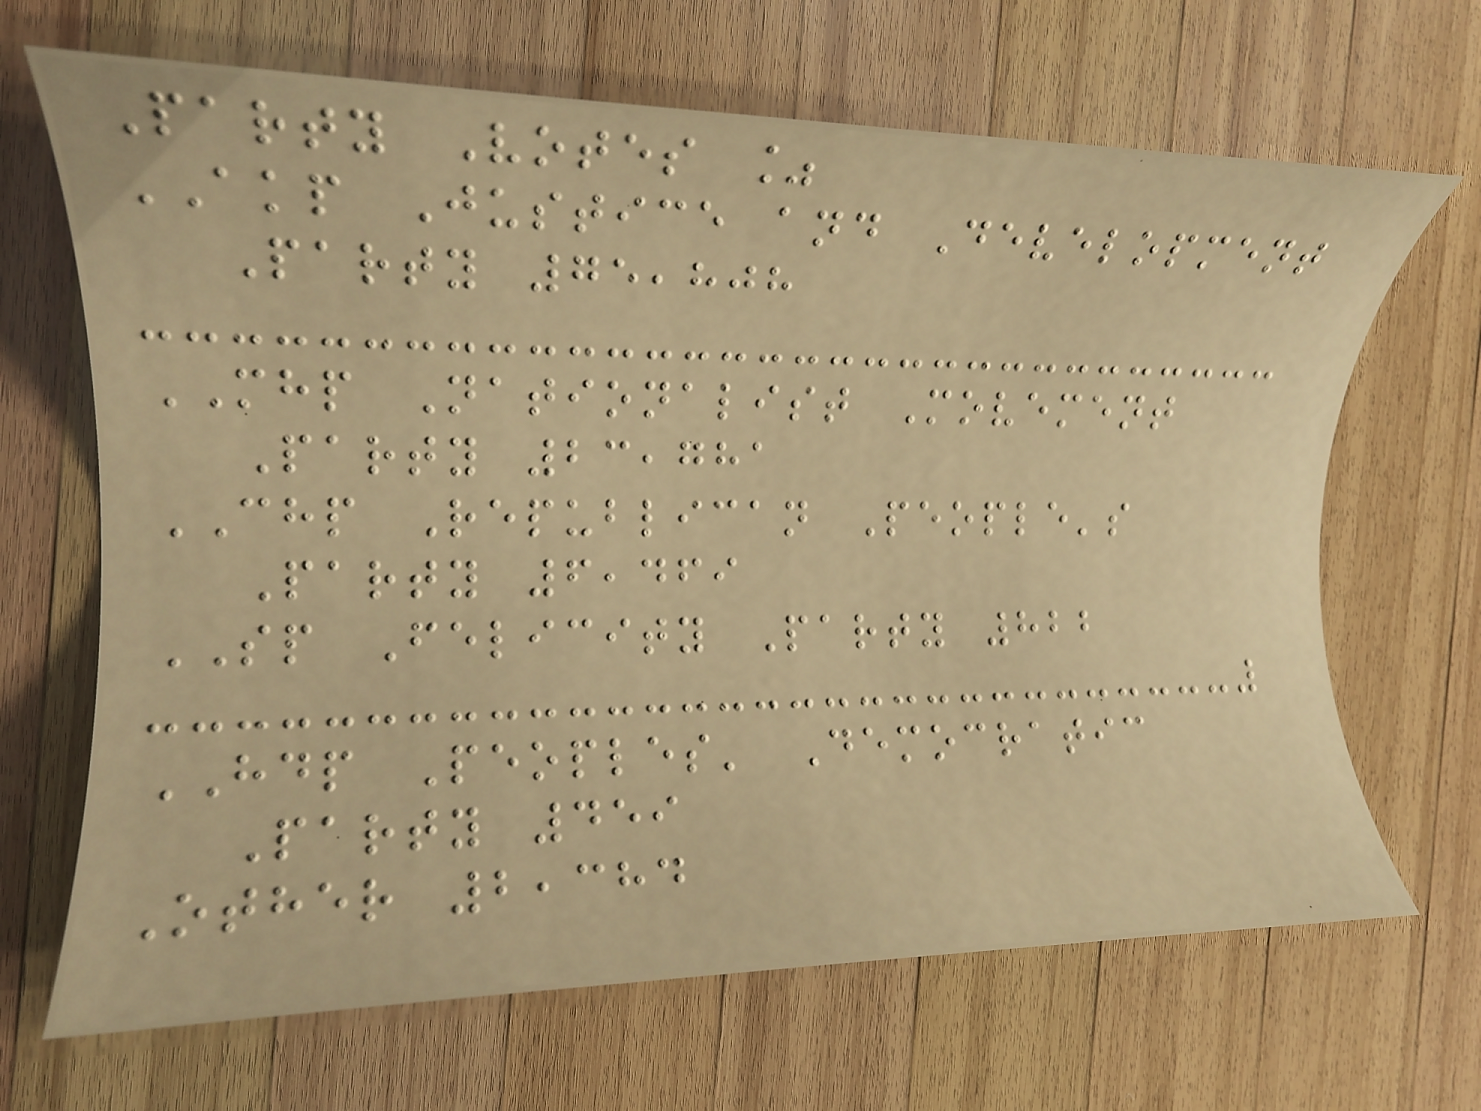Party Votes %
AKP Justice and Development
Party 75,808
MHP Nationalist Movement
Party 23,781
CHP Republican People's
Party 6,469
SP Felicity Party 822
HDP Peoples' Democratic
Party 459
Other 2,384
